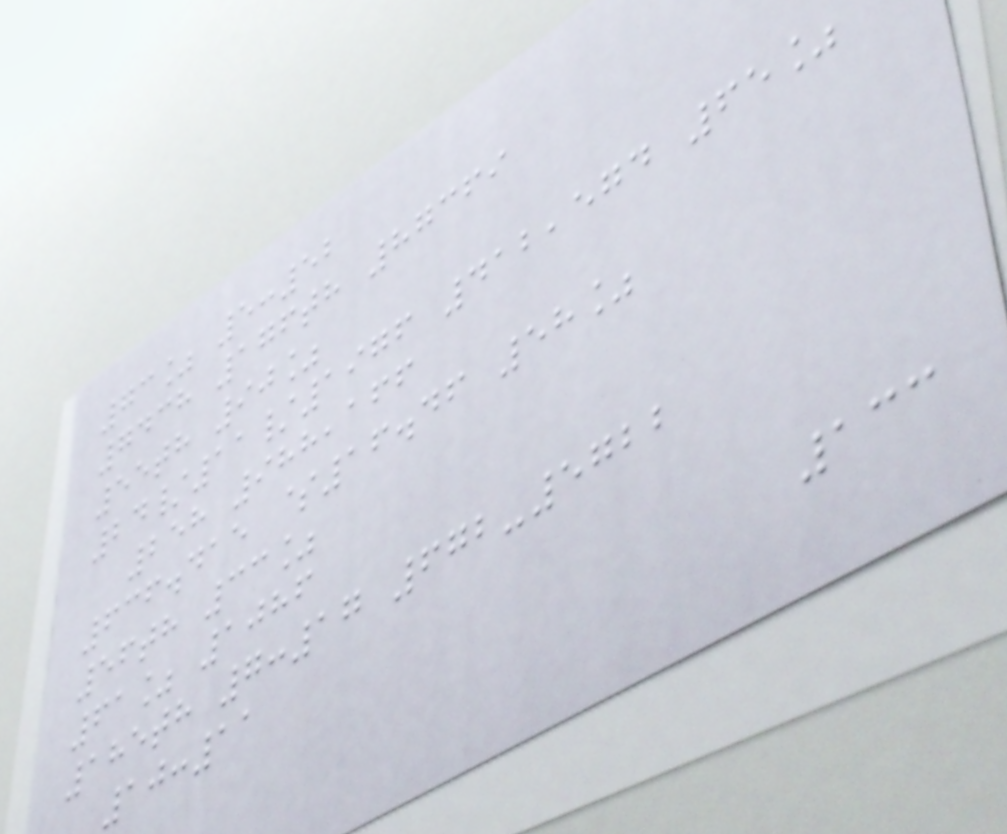73% 5:52
7438 176th 87369
55th 90%
24/11/1976 412,574 65%
258 988,166
636.415 $16.46 58%
56th 33%
61% 1086
185th 7:17 672-5722
10:11
133
